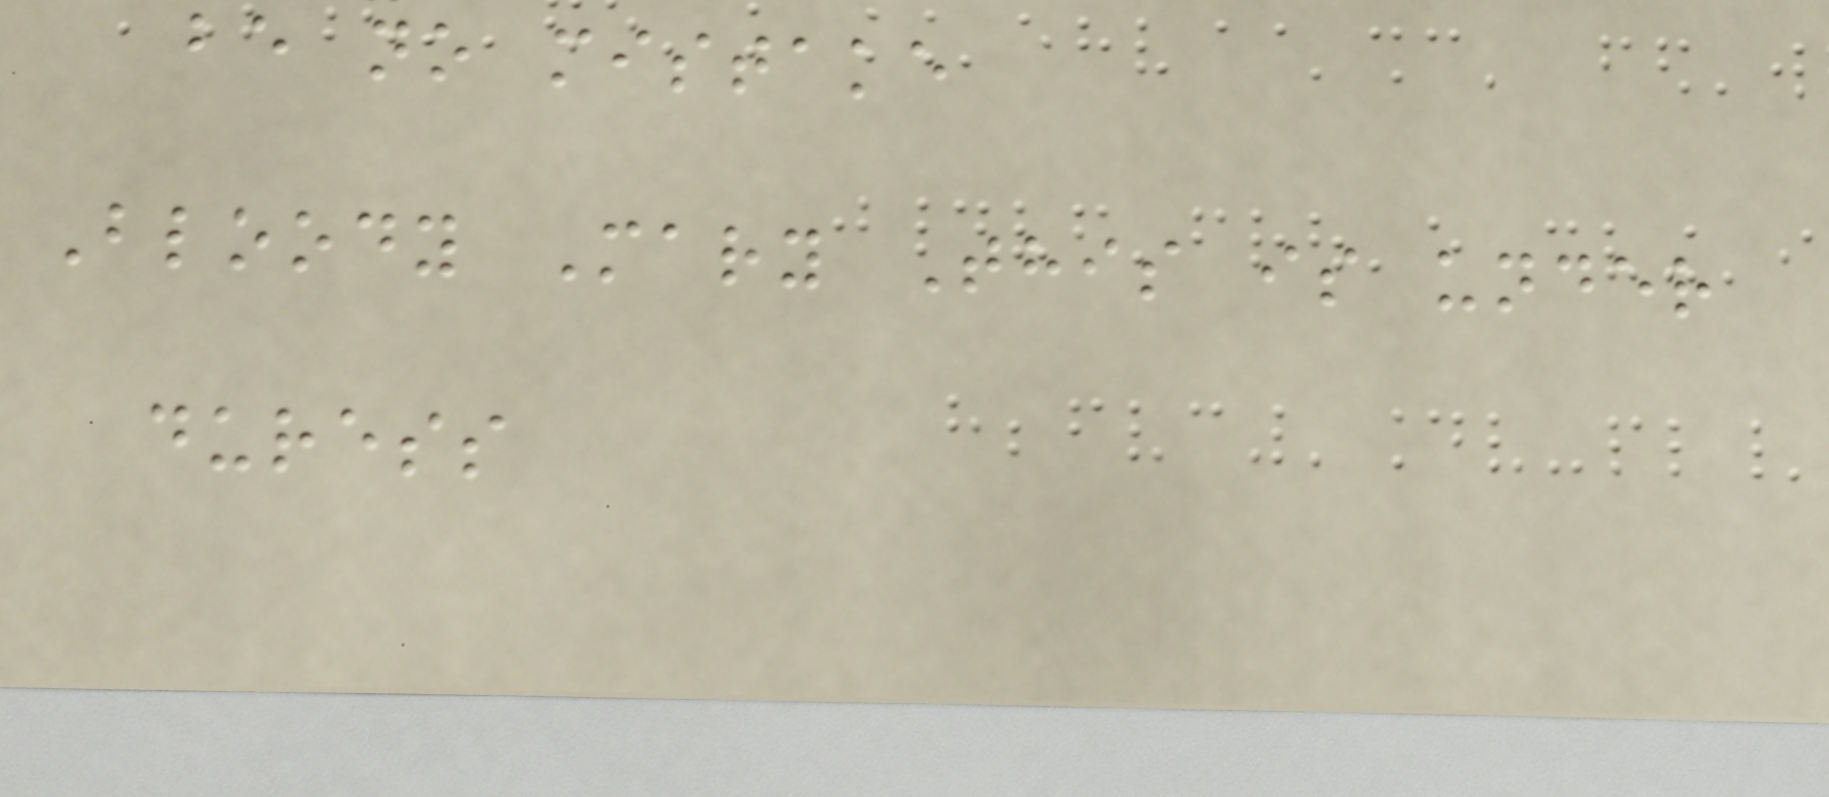be no mistake
Bloody Mary This is under
duress
